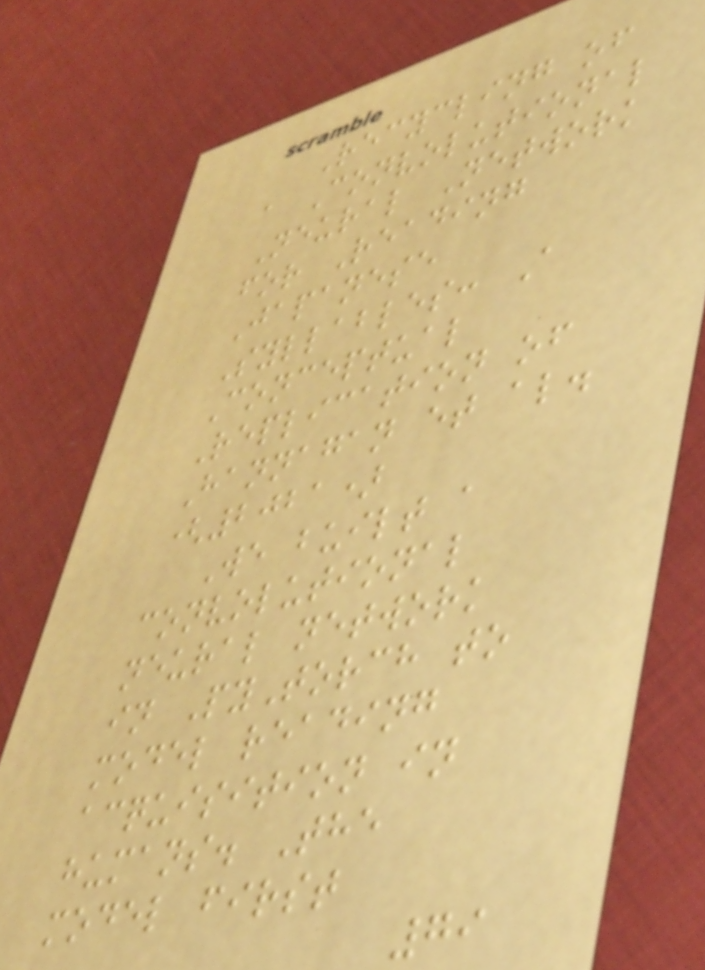Recycling of
a Convolutional
Neural Network
for Reading
Japanese
Syllables: A
Conceptual
Replication of
Hannagan et al.
(2021)
We built a
convolutional
neural network
in PyTorch to
model reading
acquisition in
humans. The
model first
79
